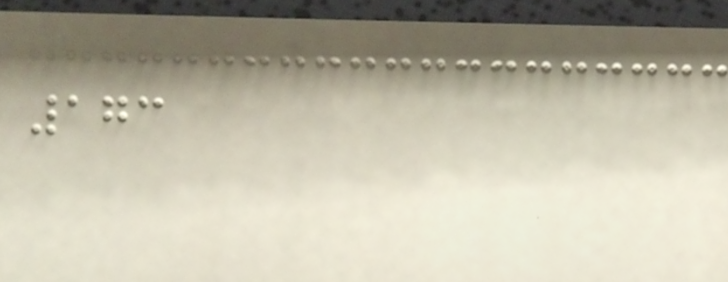173
